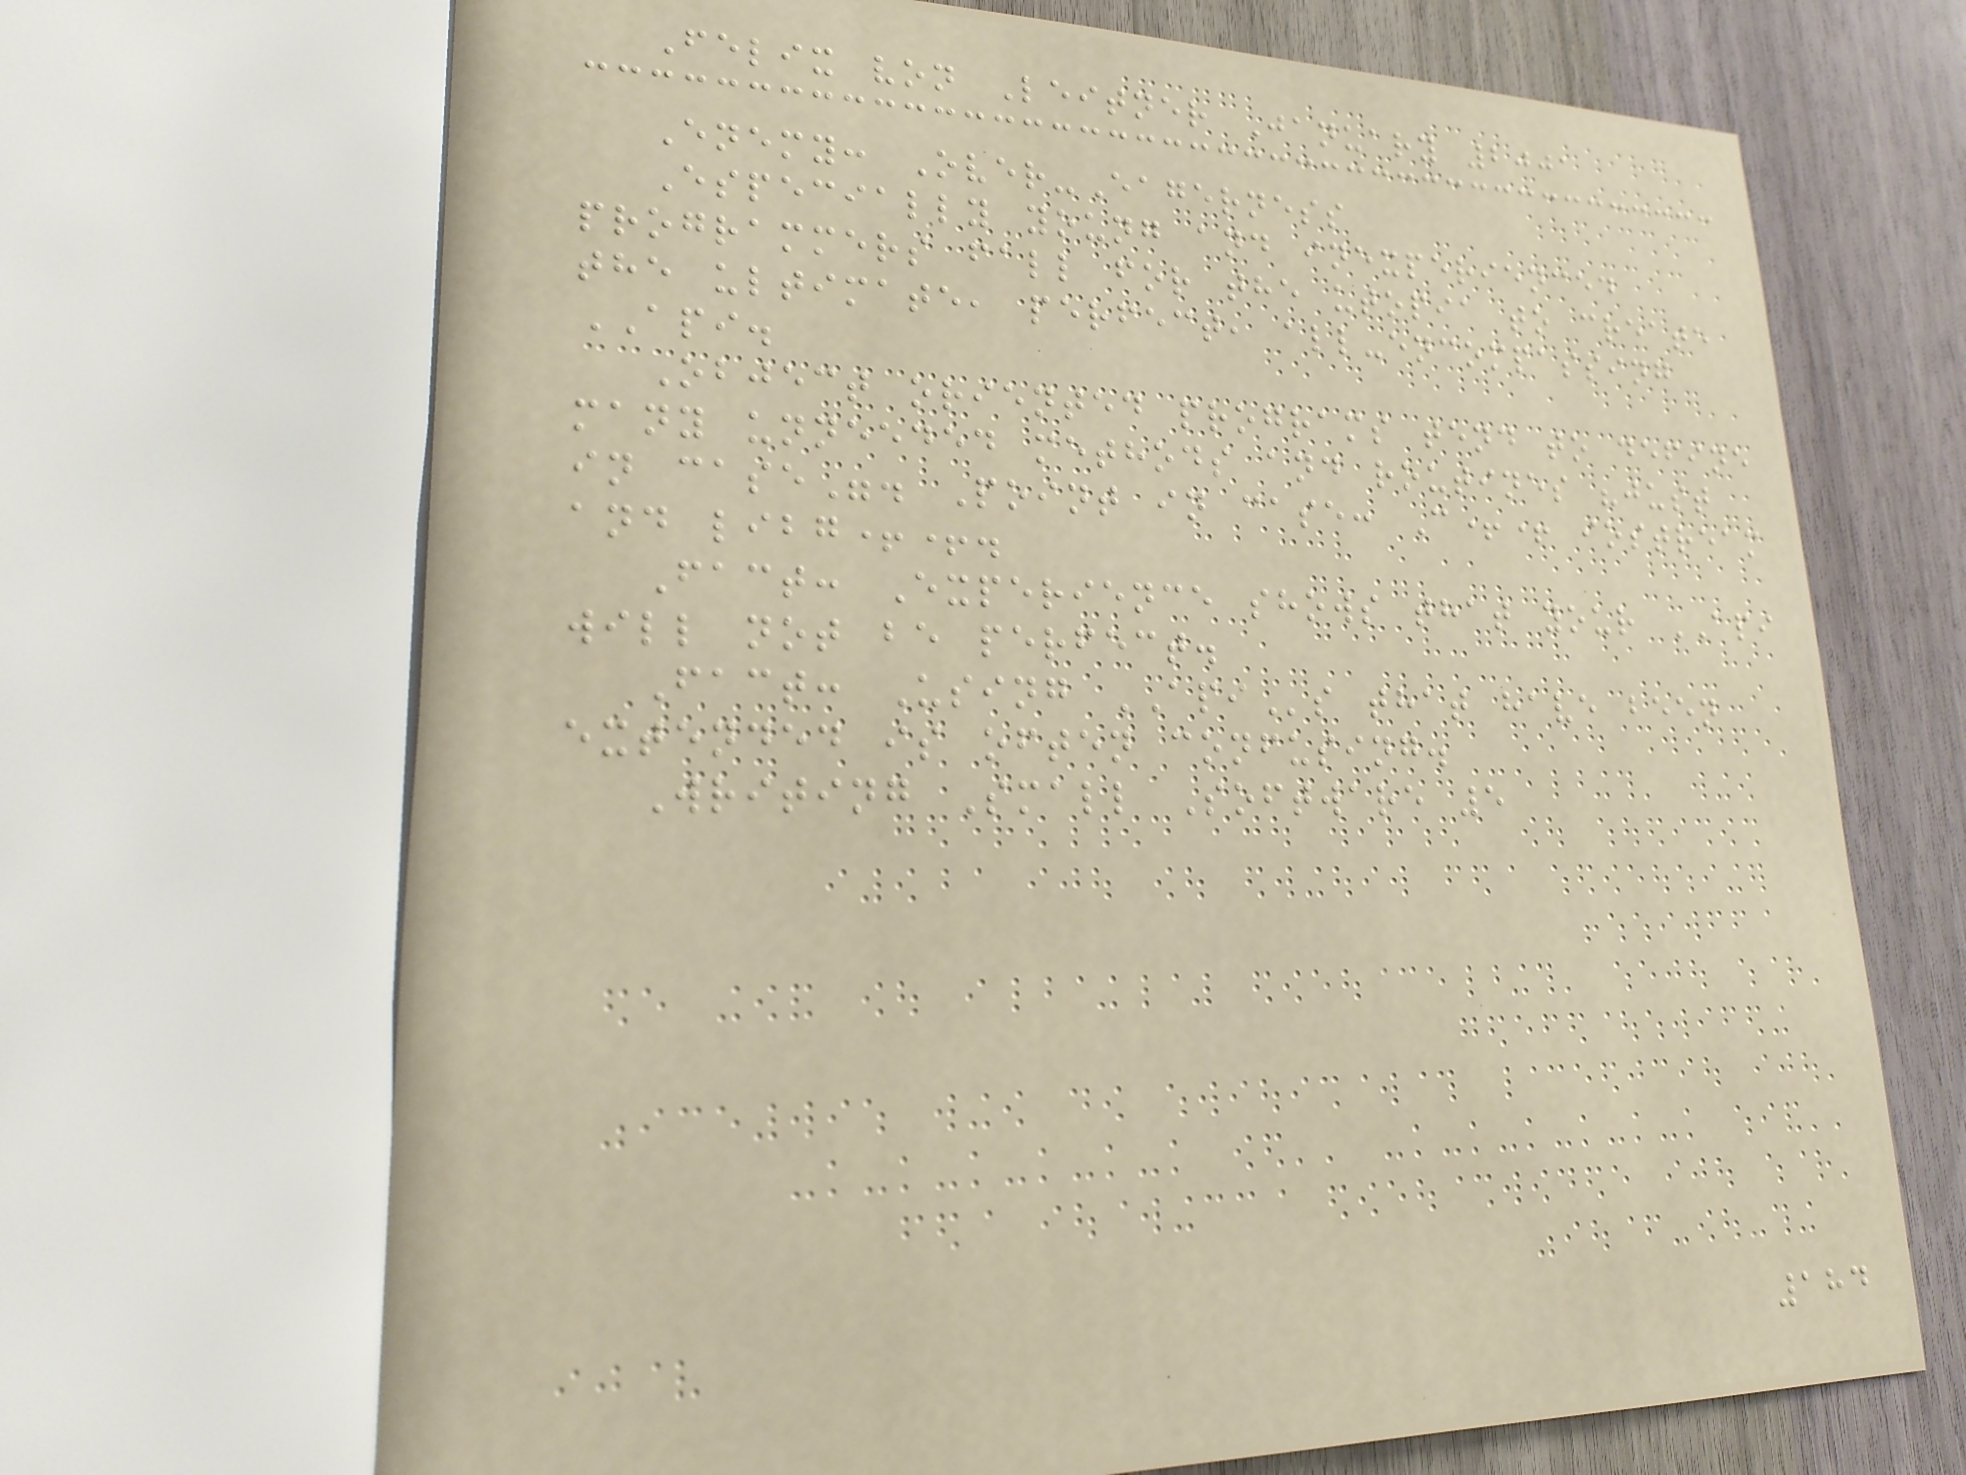Felix von Leitner January 2001
Enemy: Over-Eagerness
Especially young and inexperienced
programmers fall for the utopia to create
the ultimate, perfect, all-encompassing
API.
Object oriented programs tend to define
many unneeded methods and routines "just
in case". Point in case: C++ iostream
and libg++.
Fact: Experience shows that your API
will not be perfect.
Fact: Using APIs that have been
extended is often confusing.
Writing Small Software 5
184
